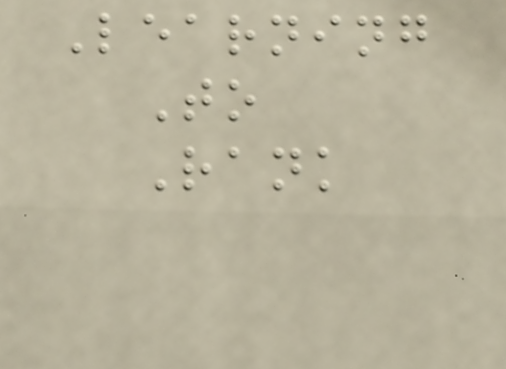Learning
To
Rank
